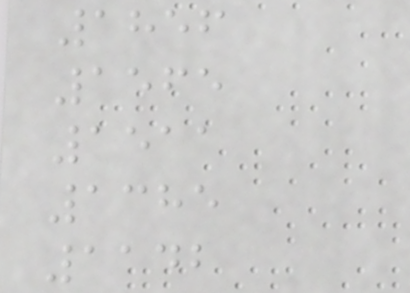1856
1565
1511
1385
1142
